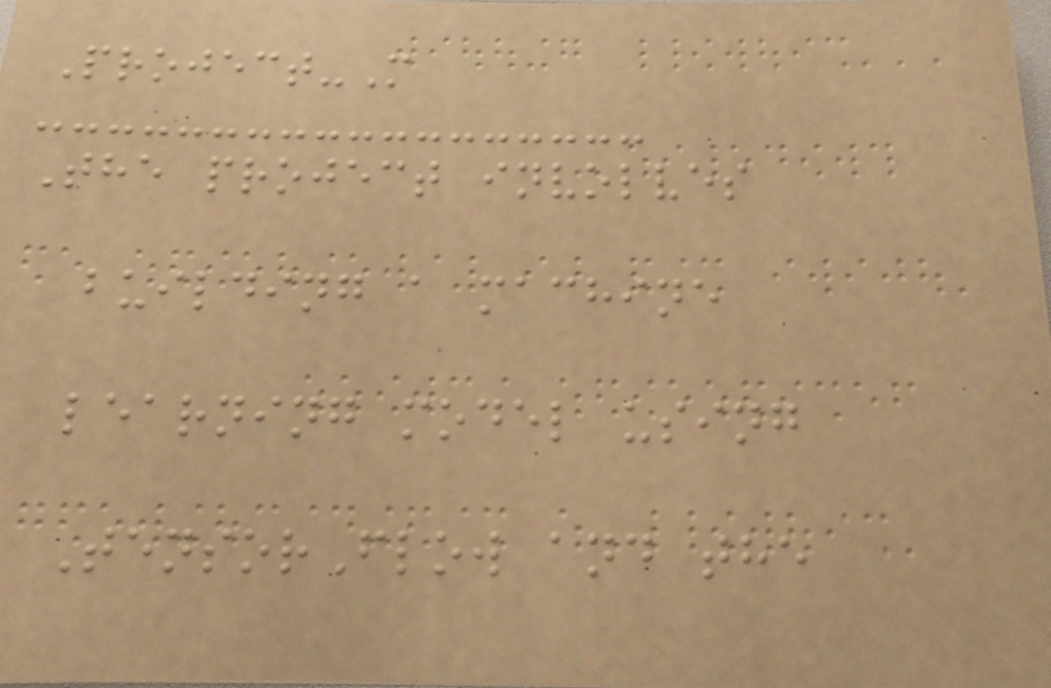Project-M
The project involves
building a machine
learning model using
TensorFlow and the
